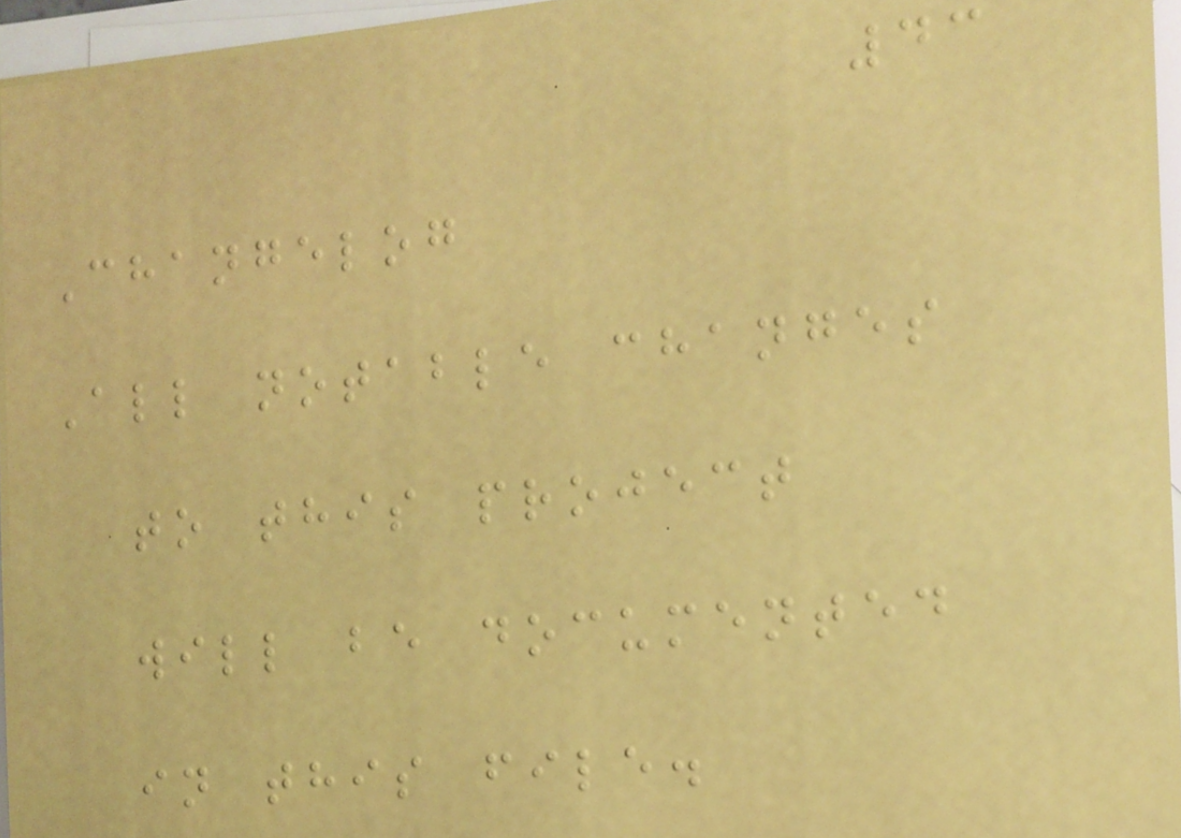43
Changelog
All notable changes
to this project
will be documented
in this file.
